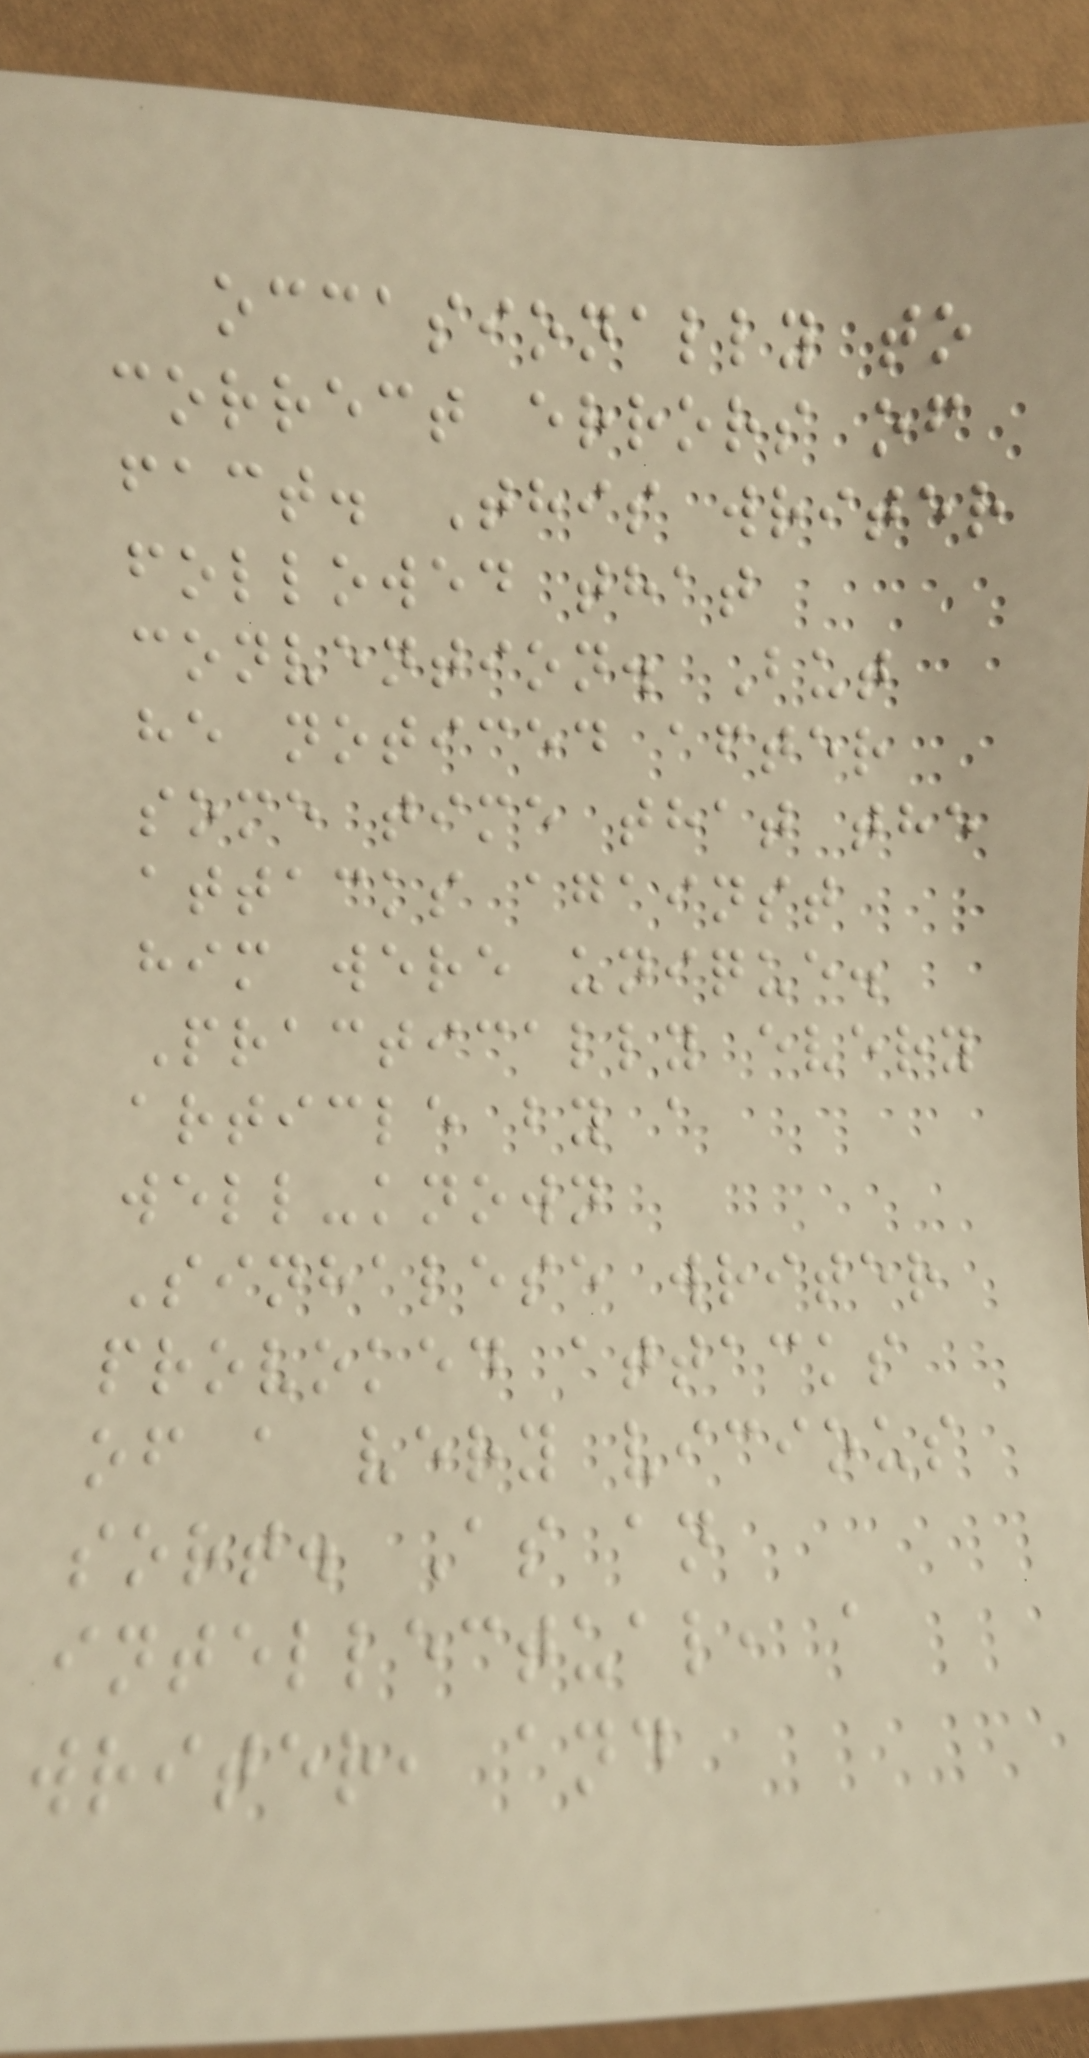occasionally to
correct errors of
fact. This writer
followed that
convention. But
he noticed after
some time that the
attacks against
him were unique.
Practically every
article by a
well-known
Sinhalese writer
provoked attacks
of a very vicious
sort. As an
intellectual, a
writer, and
